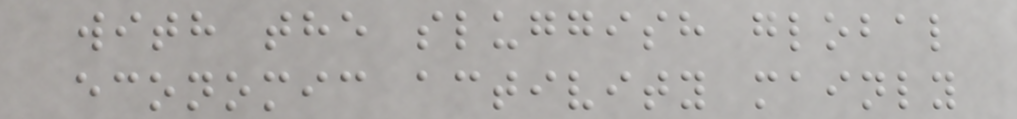with the sluggish global
economic activity mainly
